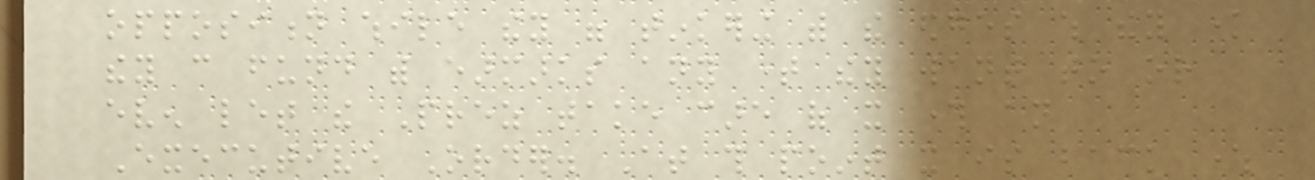opposition while they were tinkering with the edges which they know
they can fund with earmarks any time they want to or
even let the Prez take care of it through an
Executive Order. At this point it is back where
